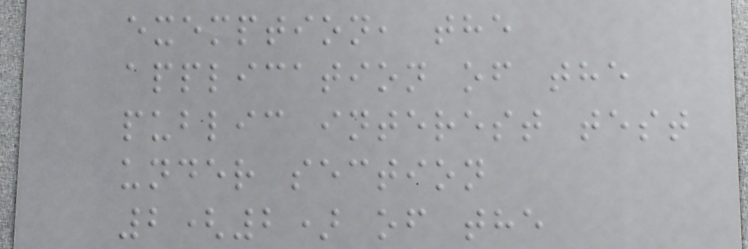exemption, the
application of the
public interest test
under section
2(2) of the
